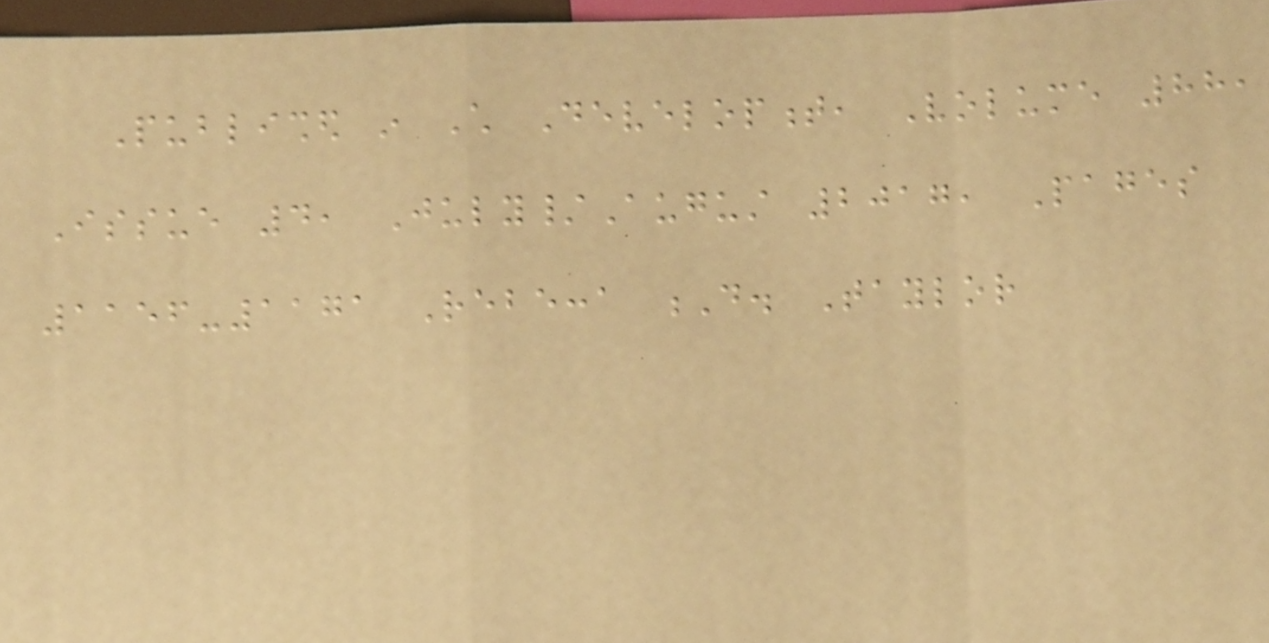Published in Child Development, Volume 88,
Issue 4, July/August 2017, Pages
1156-1171 Rebecca D. Taylor
